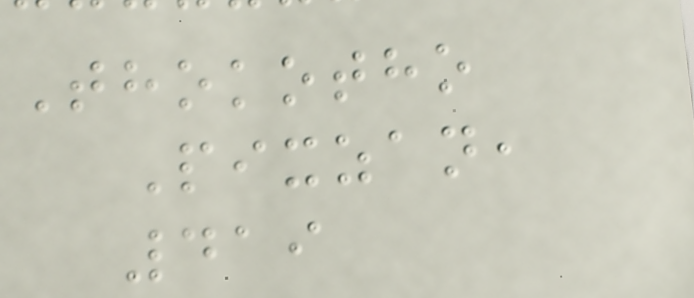Thokotho
Pixzan,
419
